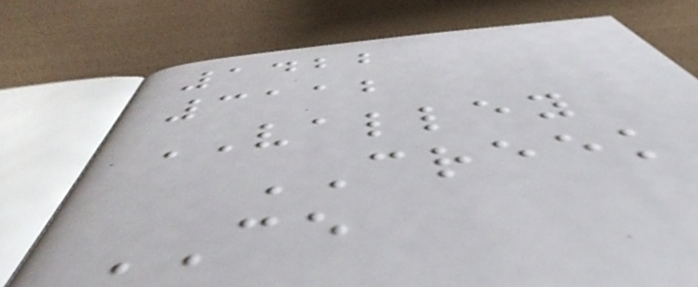1422
3112
VALLEY
CREEK
CE
